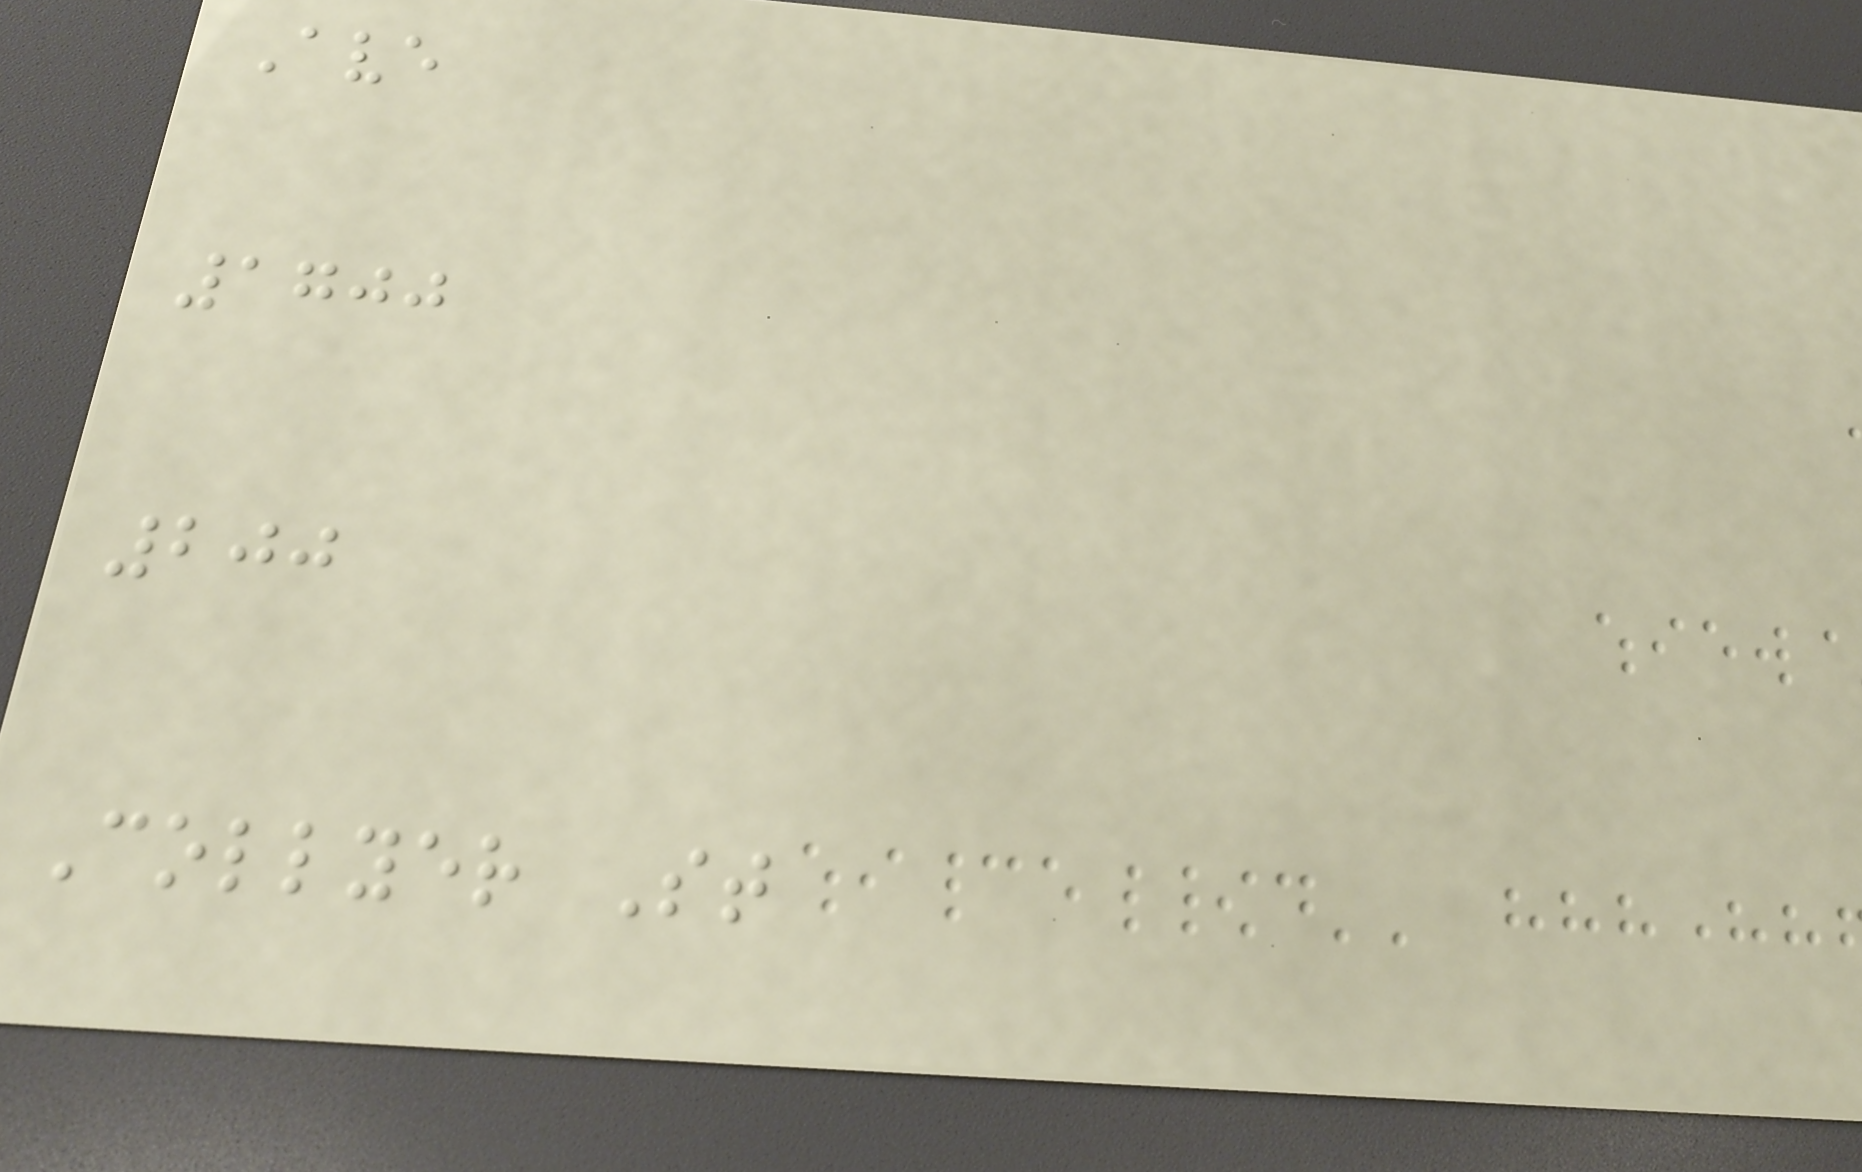Ave
1700
200
Collyer St
